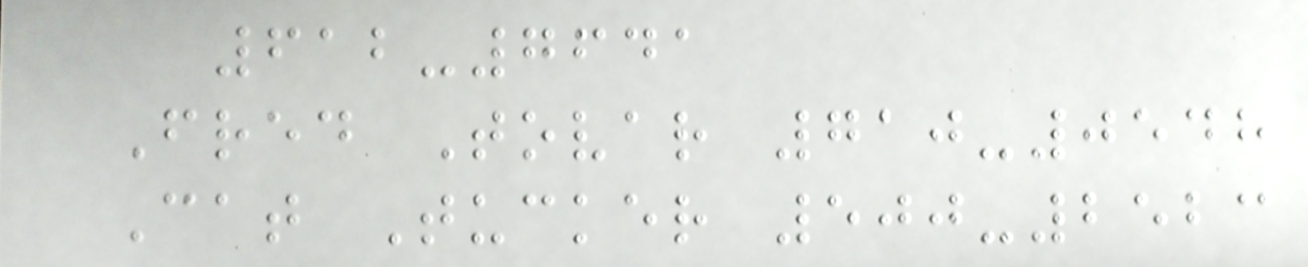612-7641
Fred Tovar 710-0548
Cat Tucker 500-2523
